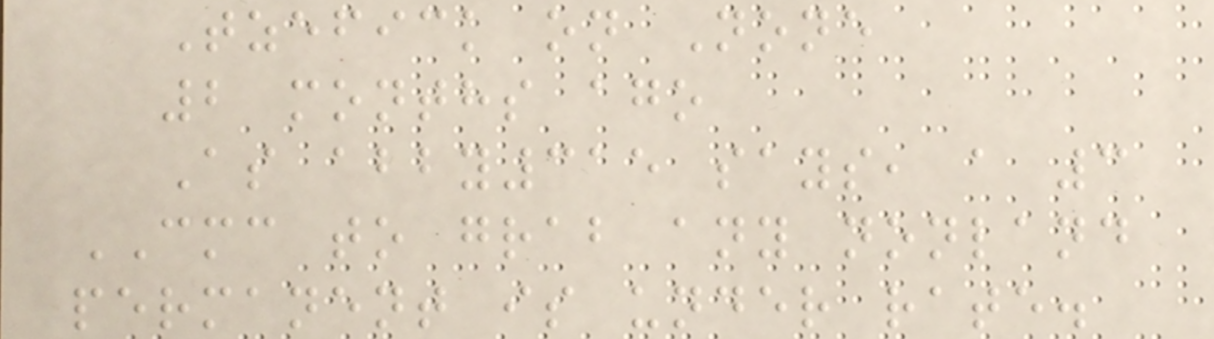Tzefick on None
2 months ago
As abby315 says, a 3
CMC to grab any nonland
permanent is under rate.
